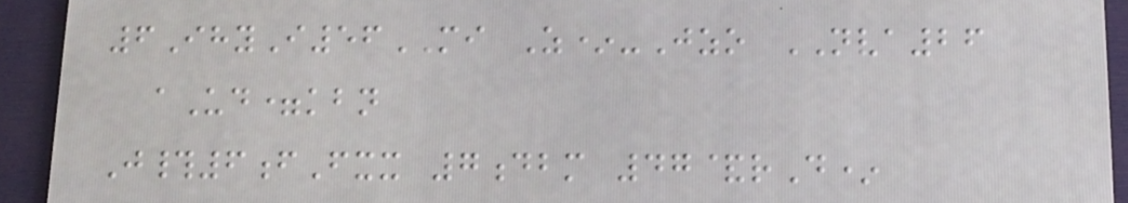6IhyI56MI Z*-Jzo NVA26
aUd=kbn
J#6fFxx 7dbm 47&rD*
